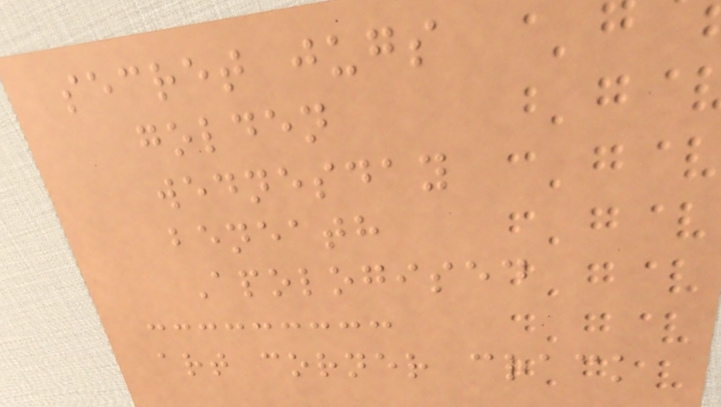secret jugs
golden
wednesday
beneath
Apologised
art corner crack
